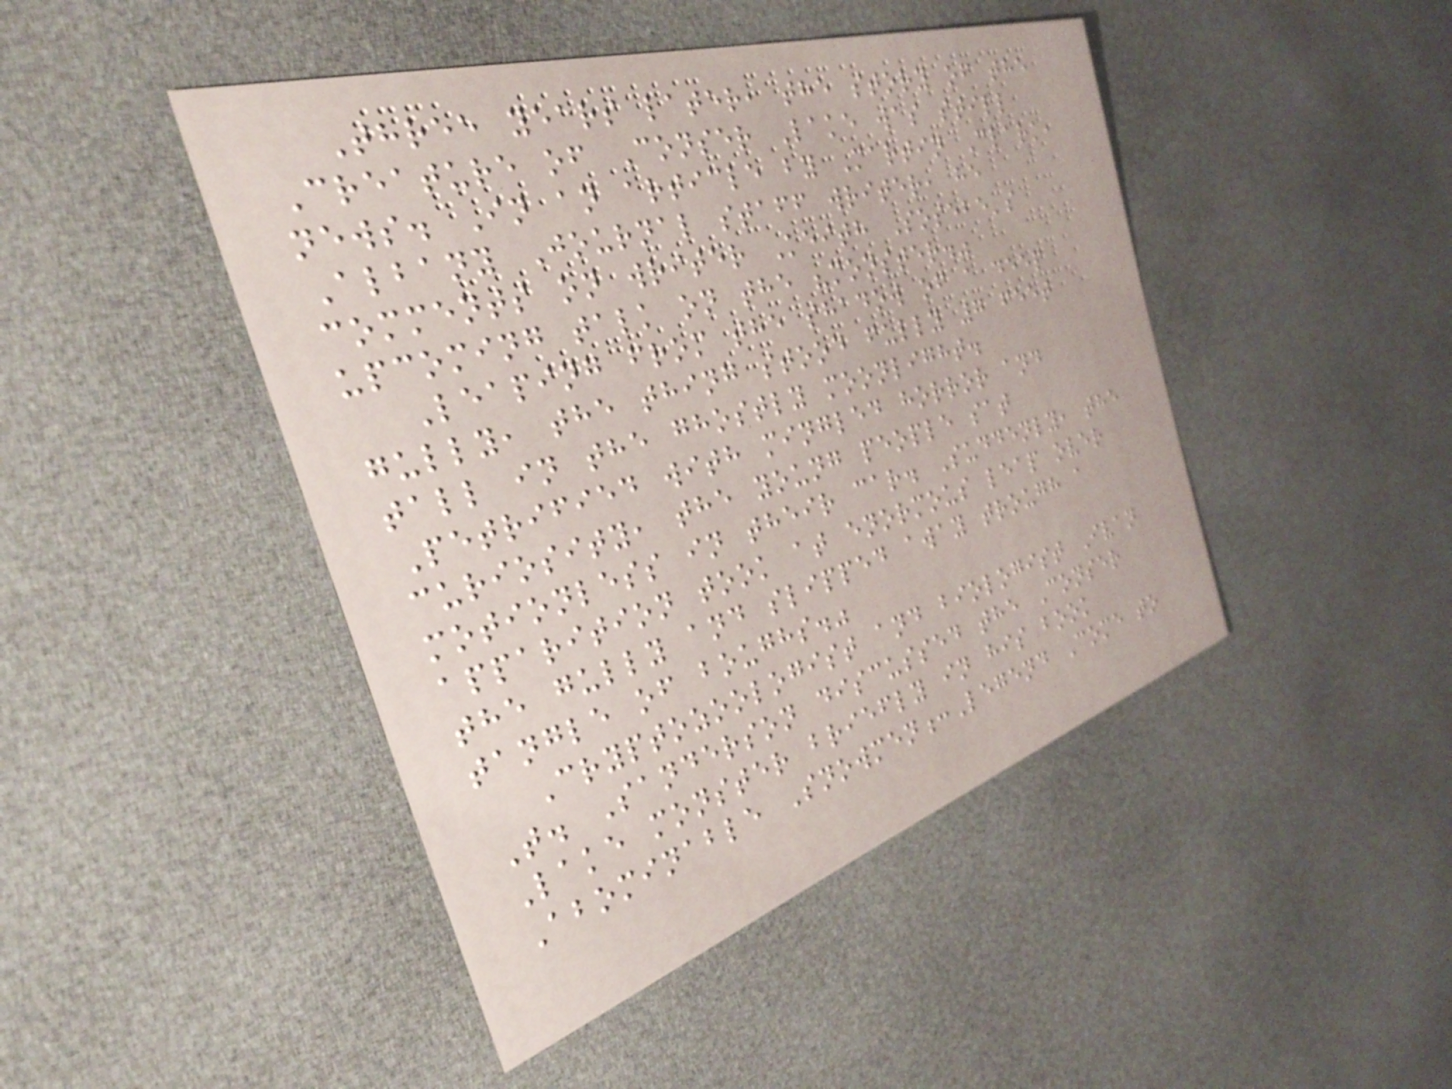Three years later, the story of the
Creature of Conser Lake was still
news. In an article by Martin Clark,
Albany Journal staff writer, he
comments on writer Keith Sosebe's
upcoming talk on the "monster."
Leaping from the shadow of a deep
gully, the thing stood fully 7 feet
tall in the ghostly moonlight.
Petrified with mingled horror and
curiosity, the young people sat
motionless in their car. Suddenly, the
apparition took at enormous leap over
the gully and slipped away trough a
tangle of boughs."
Cryptozoologist and biologist Ivan
T. Sanderson discussed the Conser
Lake monster briefly in his book
Abominable Snowmen:Legend Come to
